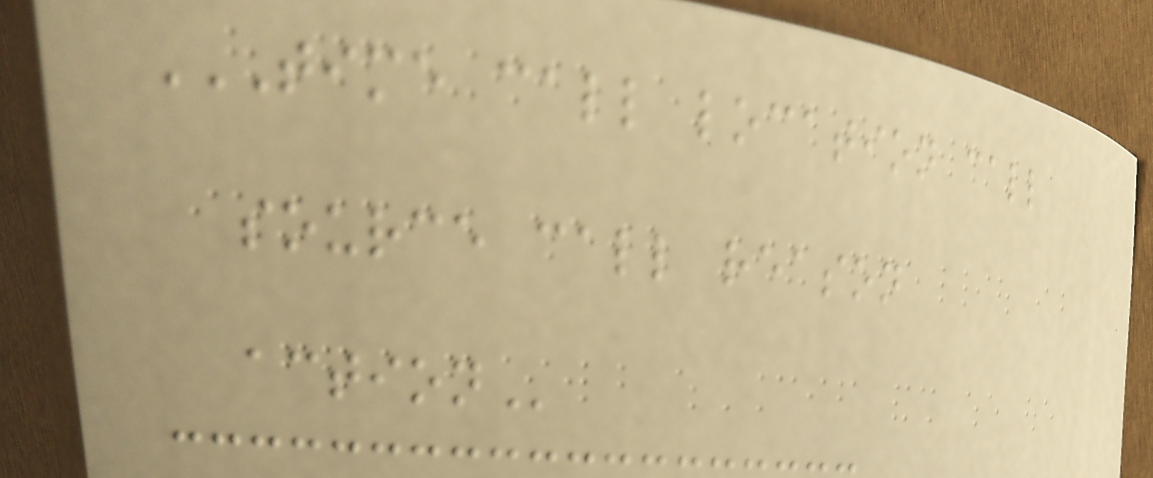TIME CALL LOCATION CALL
SOURCE CALL REASON
ACTION
